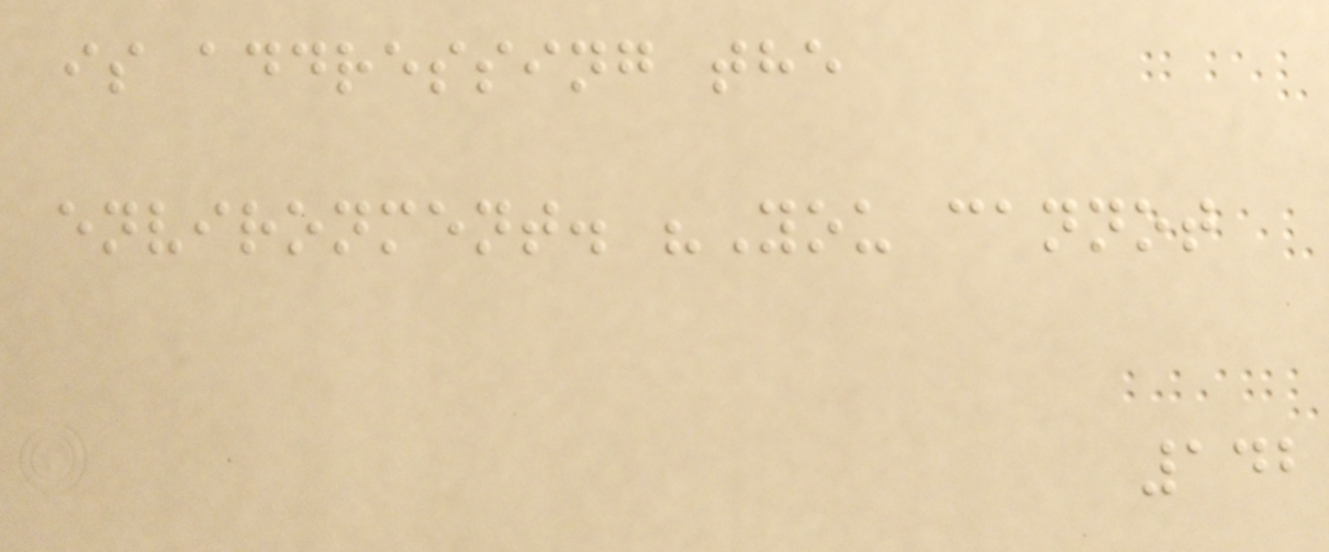is addressing the
environment. "You cannot
142
